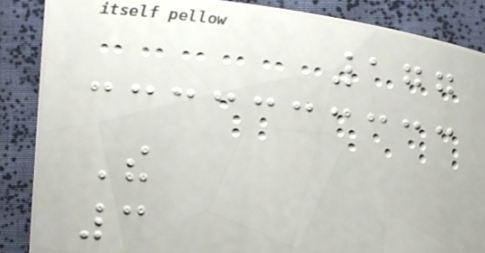177
The
3
